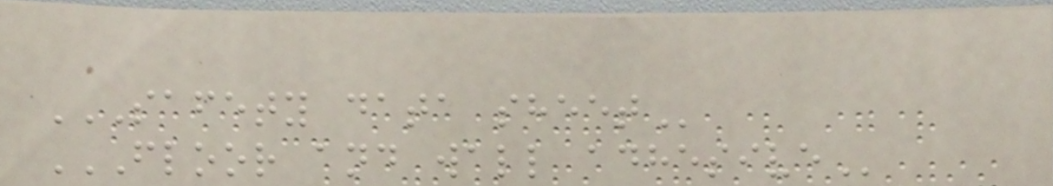SAFETY DATA SHEET
FLOOR AND WALL ADHESIVE
